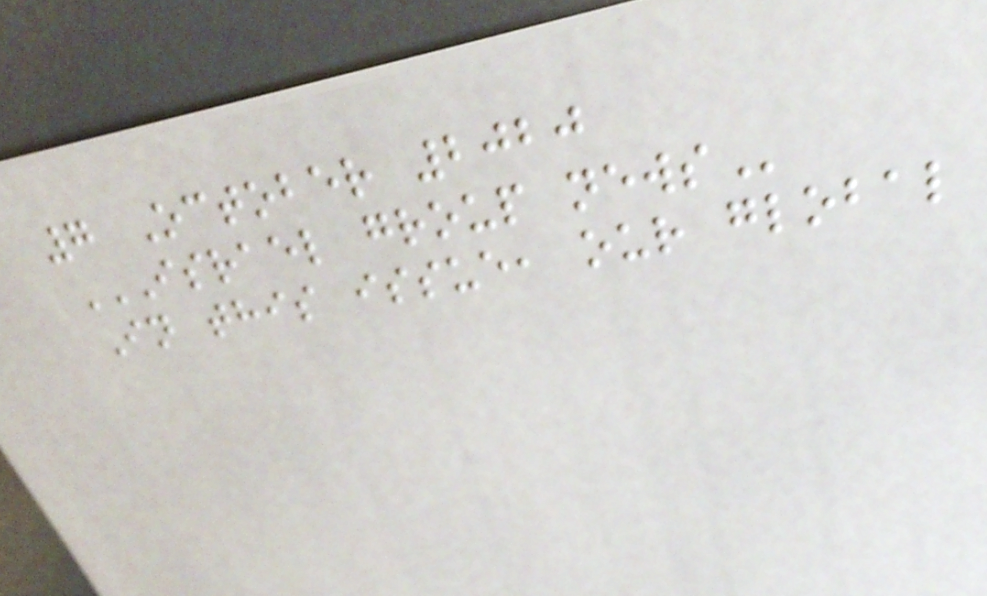7 October 2020
ISRAEL GROUP NEWS
In this issue, our global
